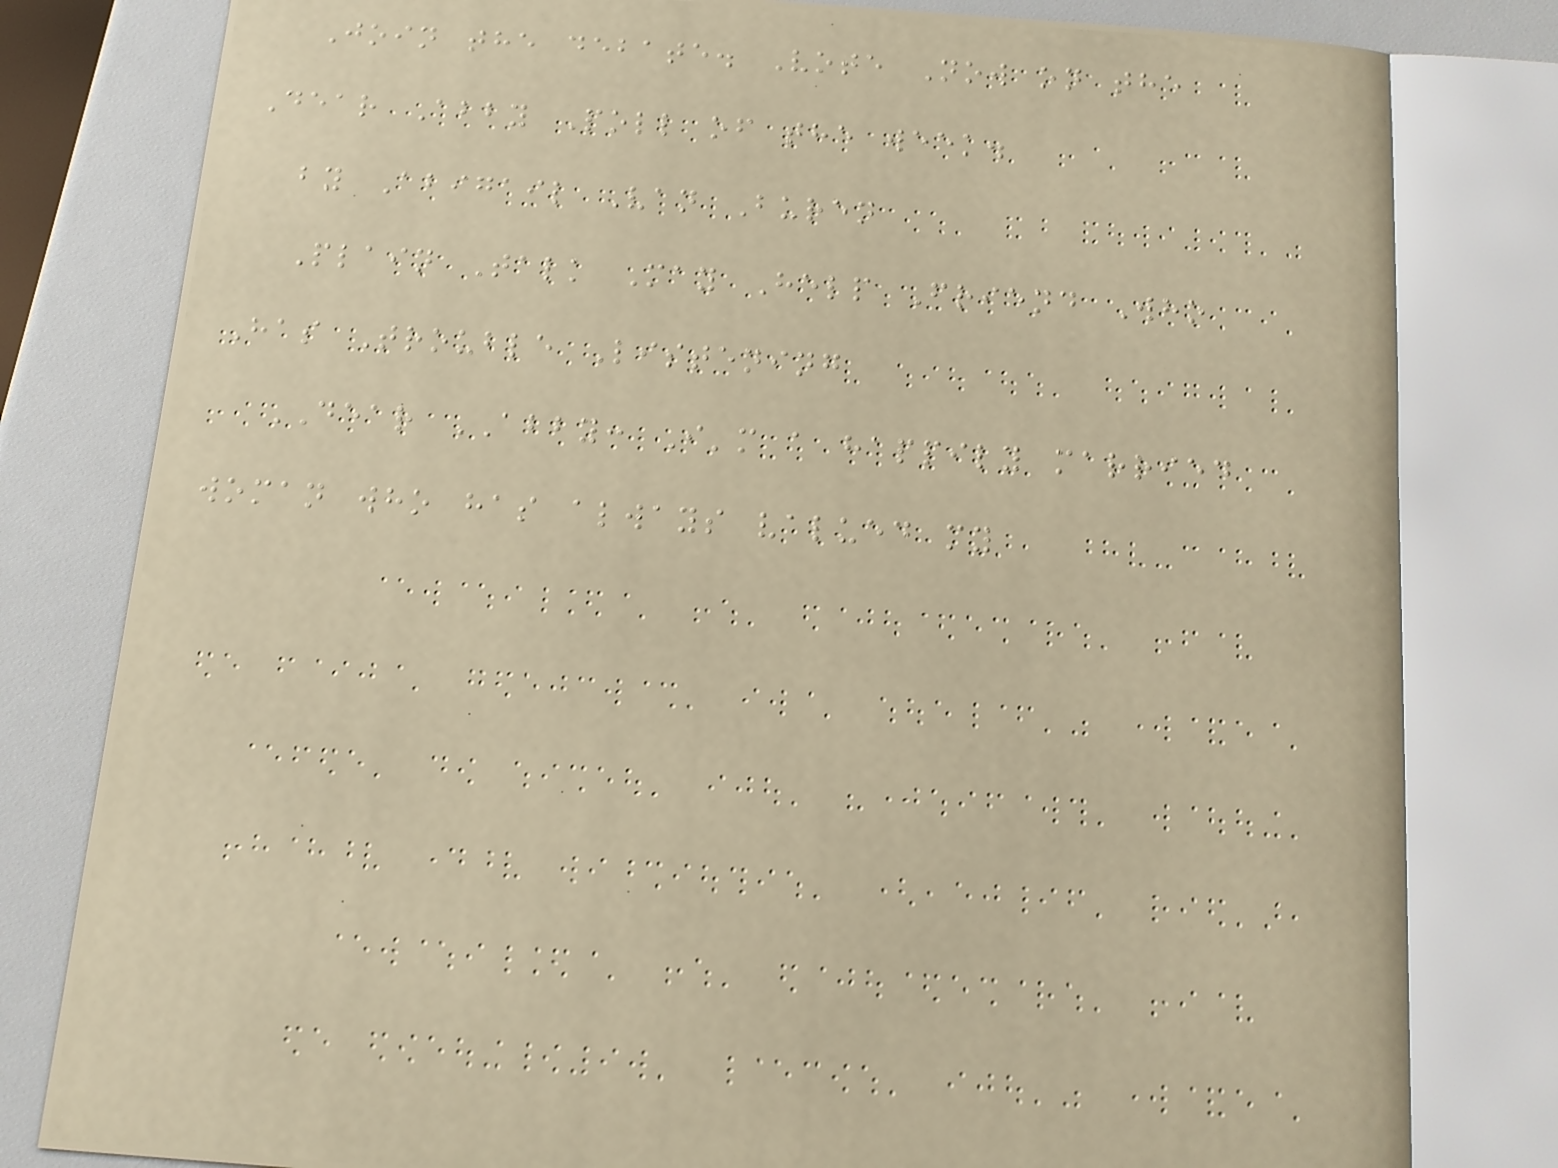Join the debate. Vote Now on the
Dear Abby Poll of the week.
by Abigail Van Buren
Plain Talk May Help Friend Who
Has Trouble Listening
DEAR ABBY: I'm a happily married
woman who has always valued my
